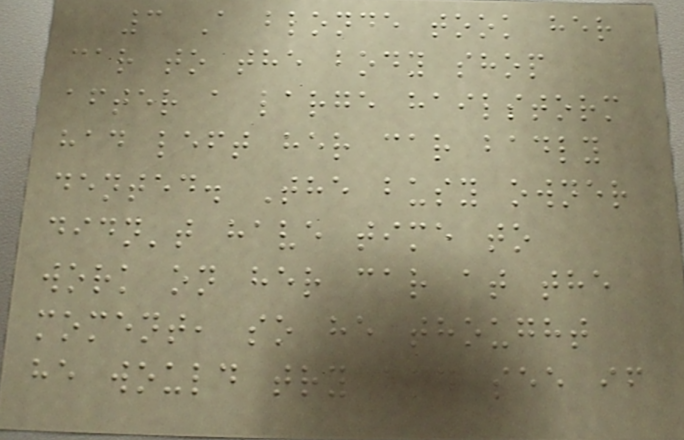3 A blonde took her
car to the body shop
after a large hailstorm
had left her car badly
dented. The busy owner
didn't have time to
work on her car at the
moment, so he thought
he would try and see if
